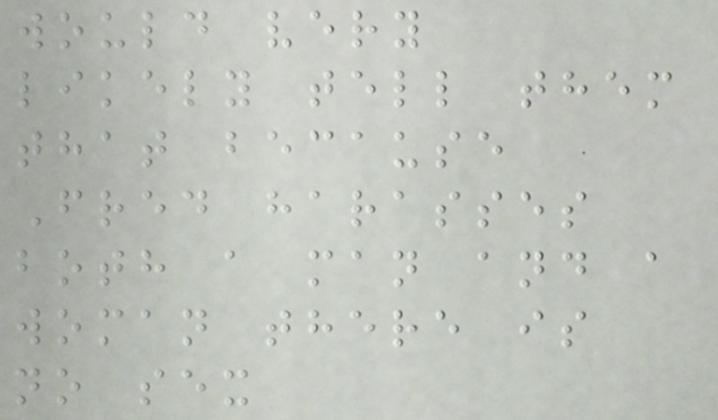would very
likely tell them
that because
Fred harasses
both a man and a
woman there is
no sex
